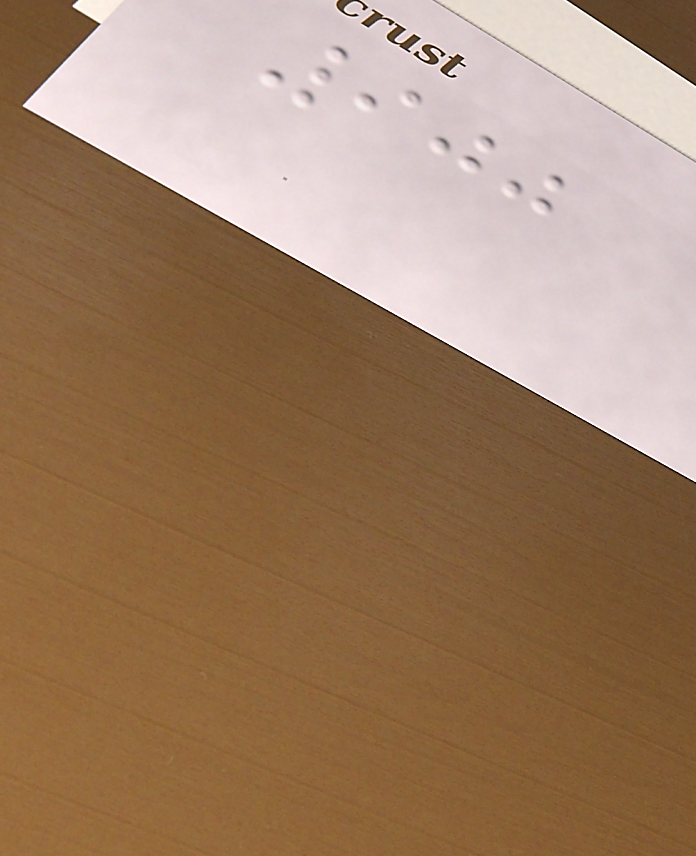900
